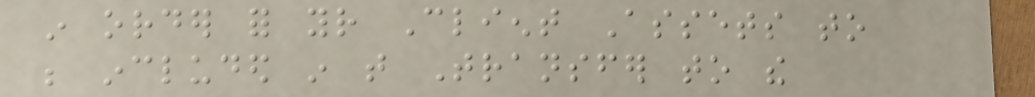in order for your Client Assets to
be included in that Transfer to the
